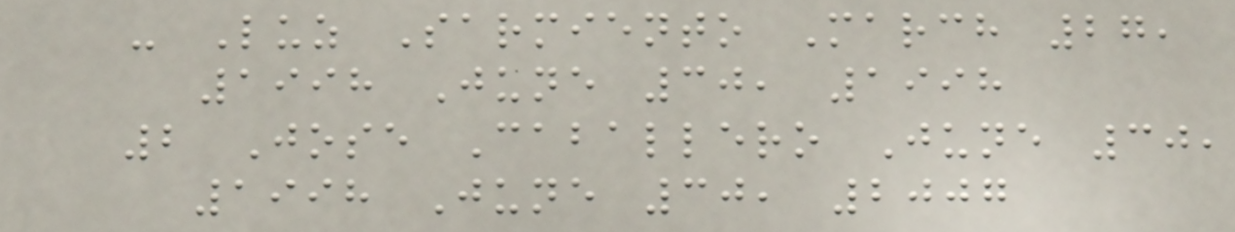- Luz Sarmiento March 27,
1998 June 30, 1998
2 Jose Caballero June 30,
1998 June 30, 2007
